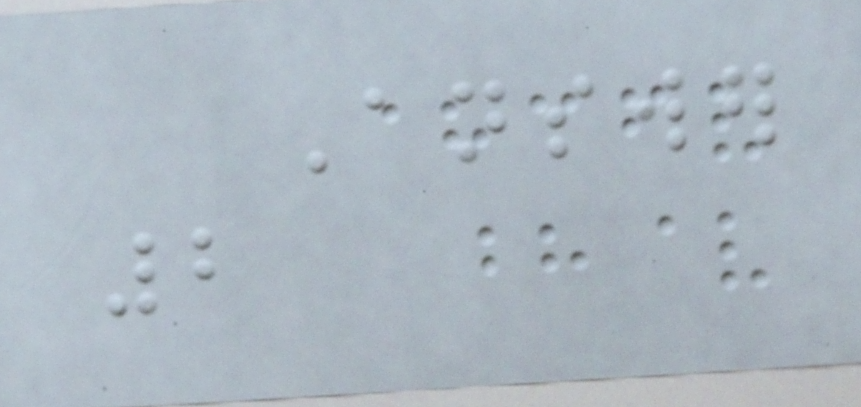Answer
2
